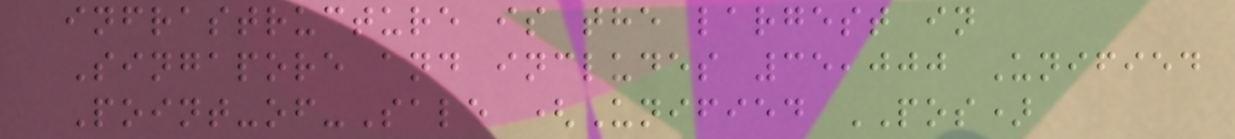infrastructure is the largest in
Singapore and includes 35,000 Unified
Point-of-Sale (Unified POS)
